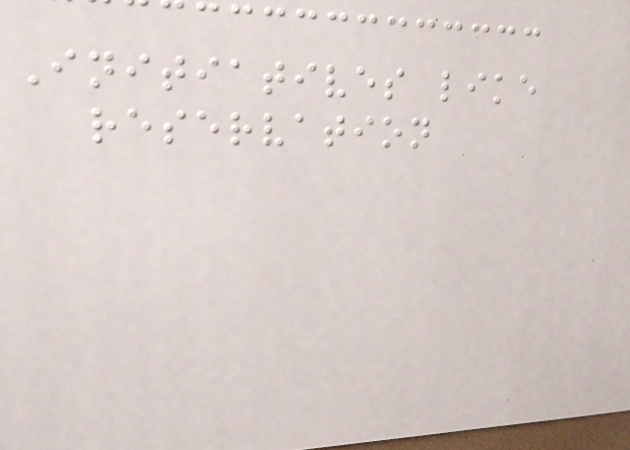Initiatives like
reservation
